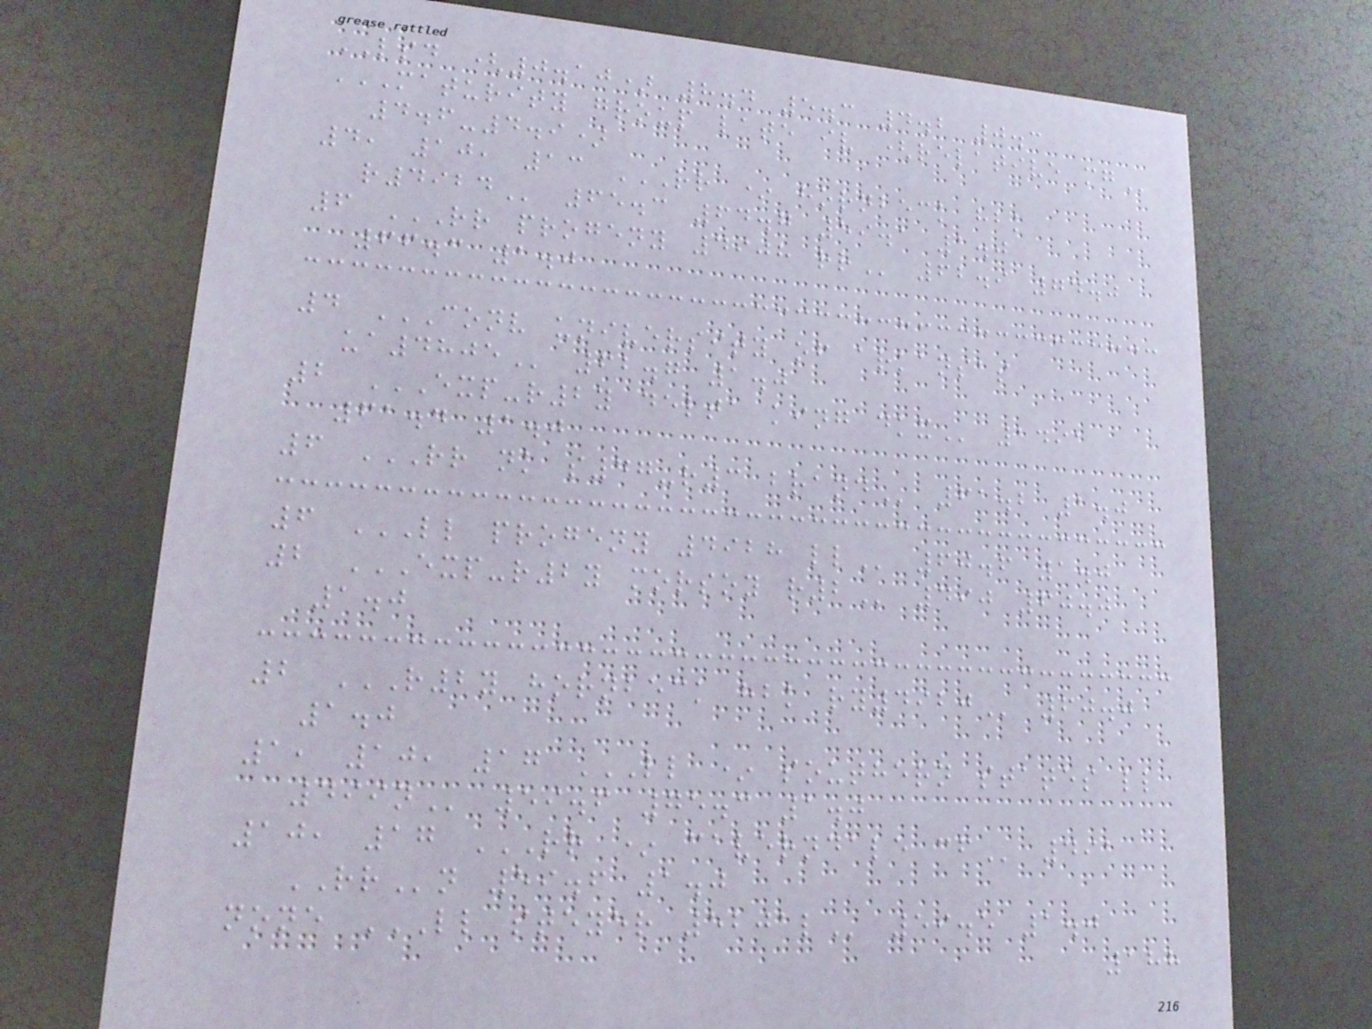LSD (0.10) 8.4 5.3 4.2 0.3
MATURITY GROUP LATE IV (RELATIVE MG
4.6-4.9)
4, 10, 13 RR * HORNBECK HBK
R4924 65.3 64.7 59.1 1.0
6 RR PROGENY 4908 RR 62.9 74.0
66.3 1.0
4 CONV UNIVERSITY OF ARKANSAS
UA4805 62.7 1.0
2 EXP-R2Y DELTA KING DKX 1491
61.4 1.0
6 RR NK S47-R3 BRAND 61.2 1.0
6 LL PROGENY 4928 LL 60.6 1.0
2 EXP-R2Y MORSOY R2 490 60.0
1.0
2 R2Y HORNBECK HBK RY4920 60.0
1.0
1, 10, 17 LL * SOUTHERN STATES LL
499N 59.6 75.3 1.0
10, 17 RR * CAVERNDALE CF 491
RRn 59.6 1.0
none LL STEYER 5201L 59.5 1.0
188
